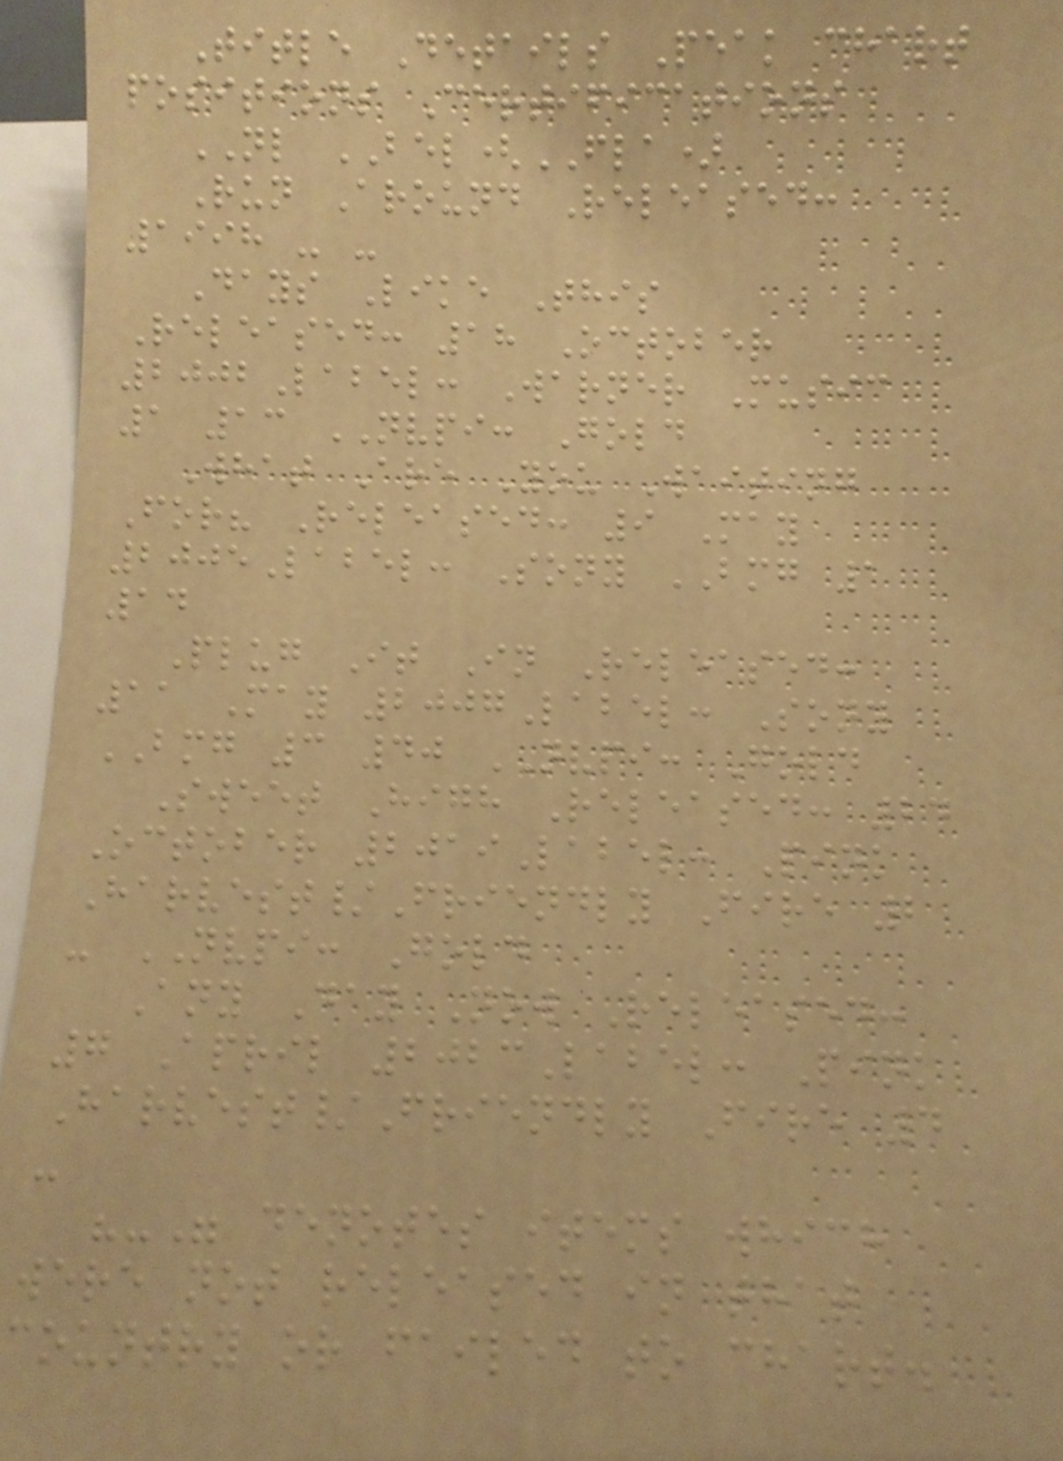Title Details Peak chart
positions Certifications
NL BEL(FLA)
Run Around Released:
1998 - -
Days Like This
Released: 18 October
2002Label: Warner Music
1 13 NVPI: Gold
What Are You Waiting
For? Released: 9 May
2005Label: Sony BMG 1
14
Plug It In Released:
11 May 2007Label: Sony
BMG 3 40 NVPI: Gold
Sweet High Released: 24
October 2019Label: Pink
Harvest/Friendly Fire 2
- NVPI: Gold
Any Day Now Released:
7 April 2023Label: Pink
Harvest/Friendly Fire 4
-
"-" denotes items which
were not released in that
country or failed to chart.
